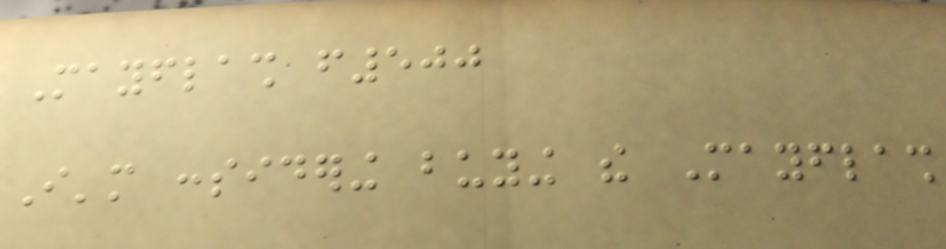Mayflash f500
I'm considering buying the Mayflash
